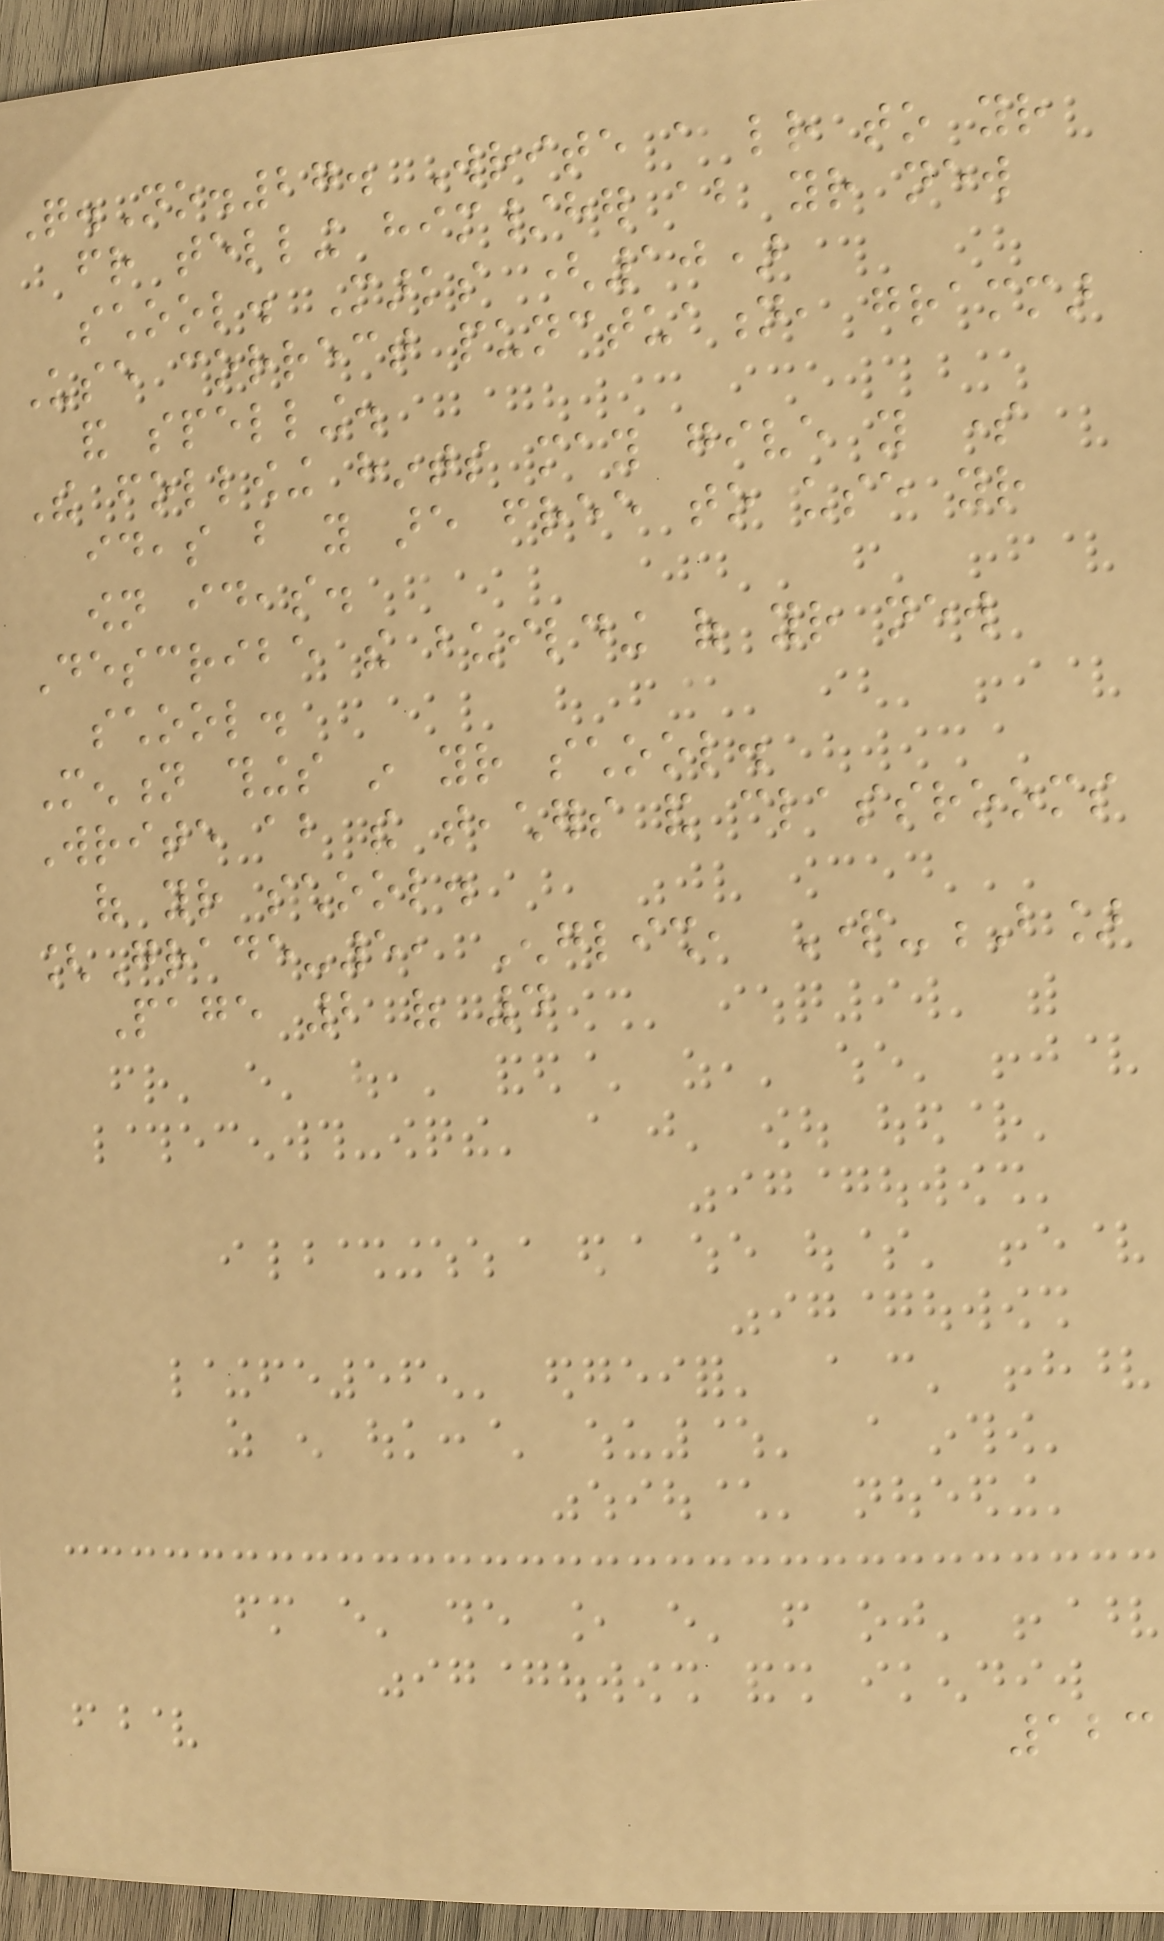Q.No.27. Write a letter to your
friend telling him/her about your new
school. Marks (10)
Use correct punctuation, grammar
and spelling.
The following hints may give you some
ideas but you are free to use your
own ideas.
Describe the building of your new
school.
Mention things in your school.
Write about the teachers and classrooms
of your school.
[Grade-5, English, Part-B]
Page 2 of 4
123
